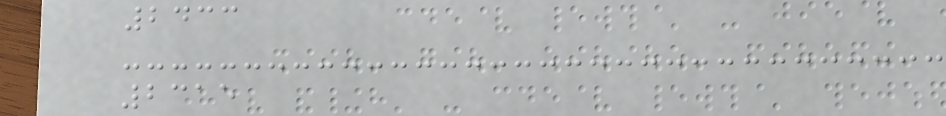2433
2315
